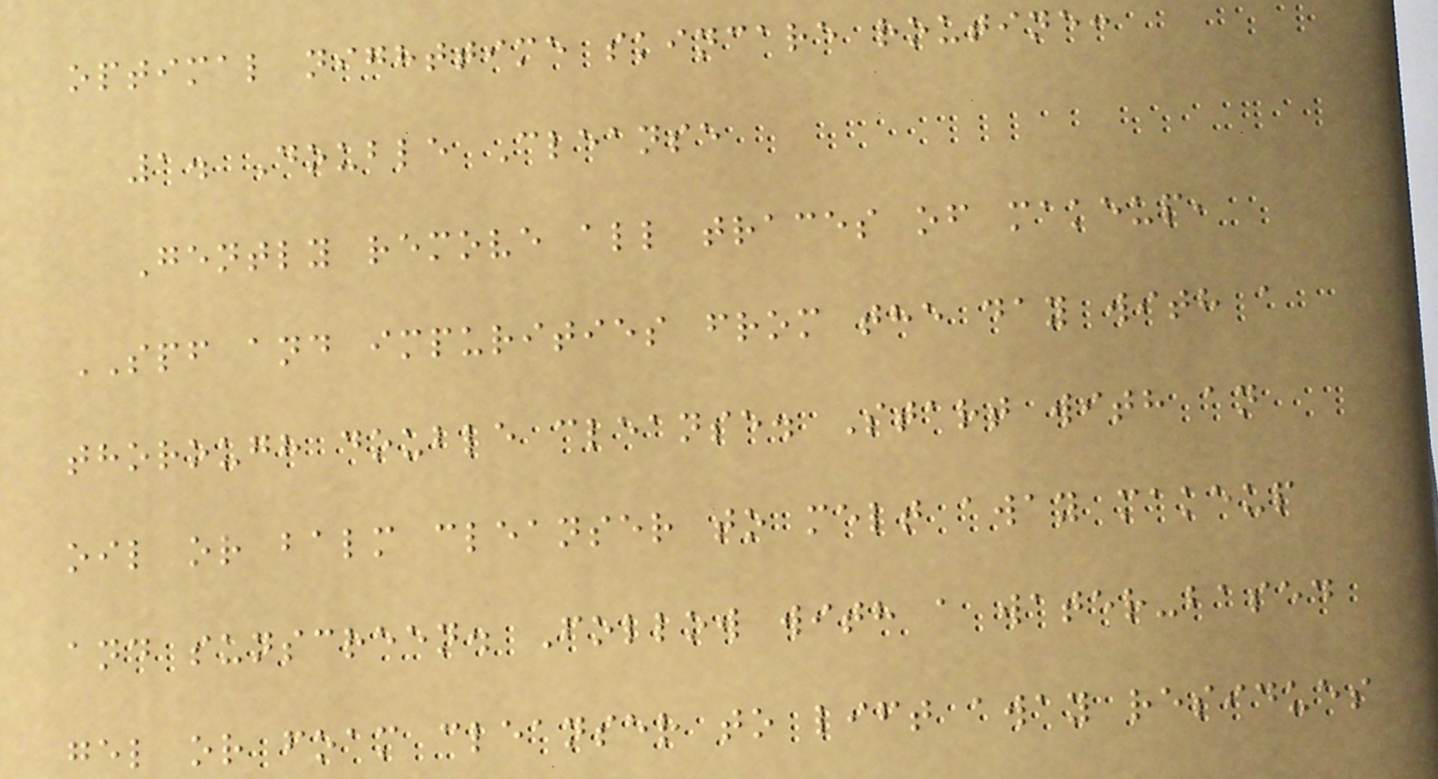optimal nighttime skincare routine:
1. Double Cleanse
Gently remove all traces of makeup,
SPF and impurities from the day with a
thorough double cleanse. Start with an
oil or balm cleanser to melt away makeup
and sunscreen. Follow with a water-based
gel or foam cleanser to lift away residues
